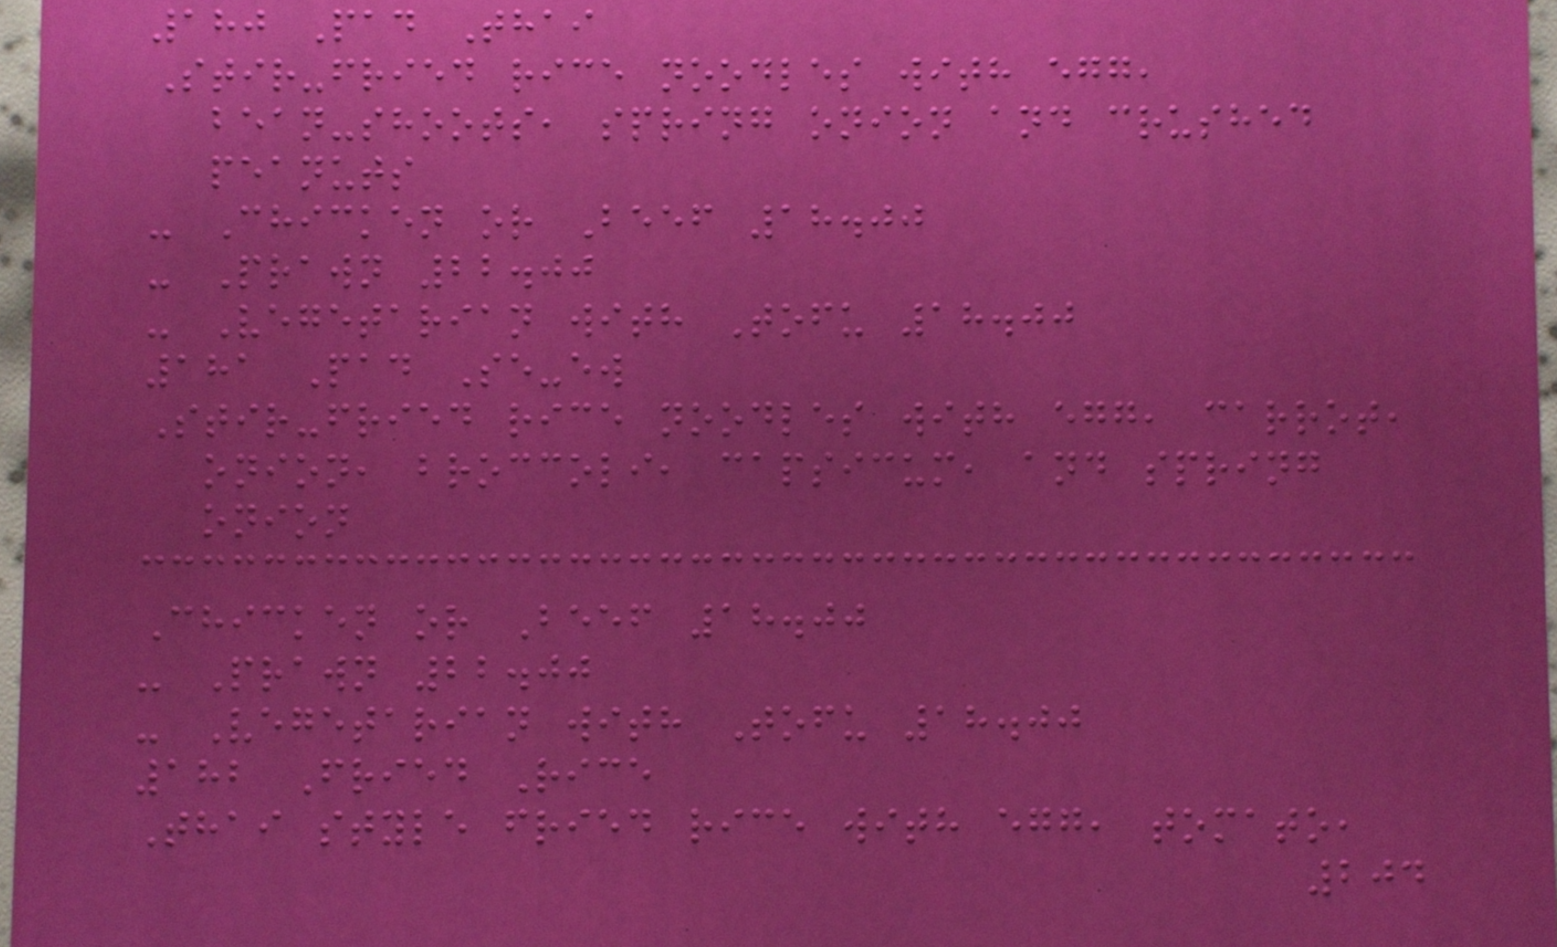180 Pad Thai
Stir-fried rice noodles with egg,
bean-shoots, spring onion and crushed
peanuts
- Chicken or Beef 18.00
- Prawn 22.00
- Vegetarian with Tofu 18.00
181 Pad Se-ew
Stir-fried rice noodles with egg, carrot,
onion, broccoli, capsicum, and spring
onion
Chicken or Beef 18.00
- Prawn 22.00
- Vegetarian with Tofu 18.00
182 Fried Rice
Thai style fried rice with egg, tomato,
204
